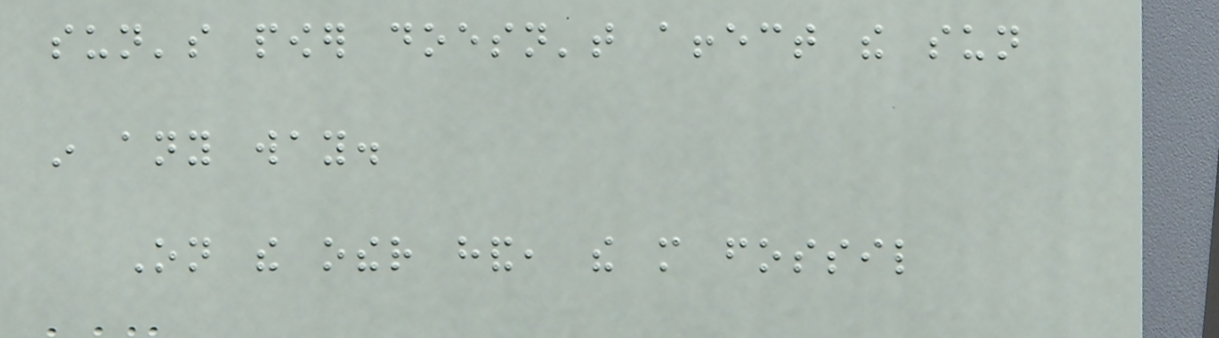sun's power doesn't affect the sun
in any way.
On the other hand, the more fossil
